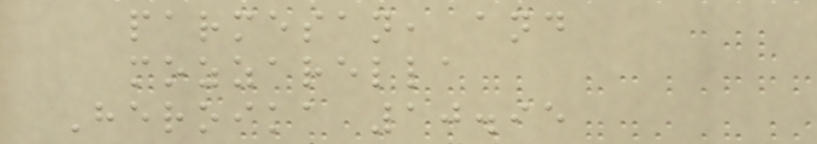parmesan, and
mozzarella
Heroika 10.95
